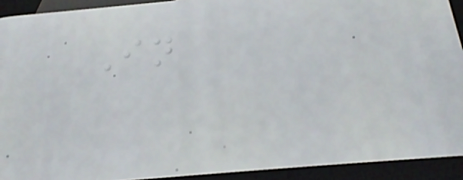In
